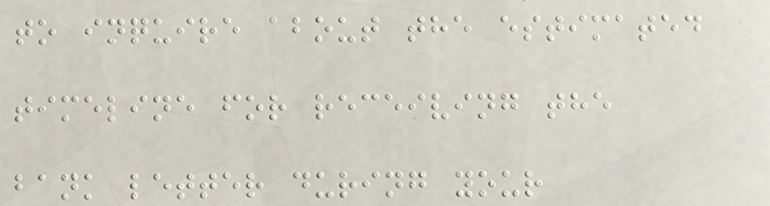to inquire about the estimated
timeline for receiving the
bank letter during your
